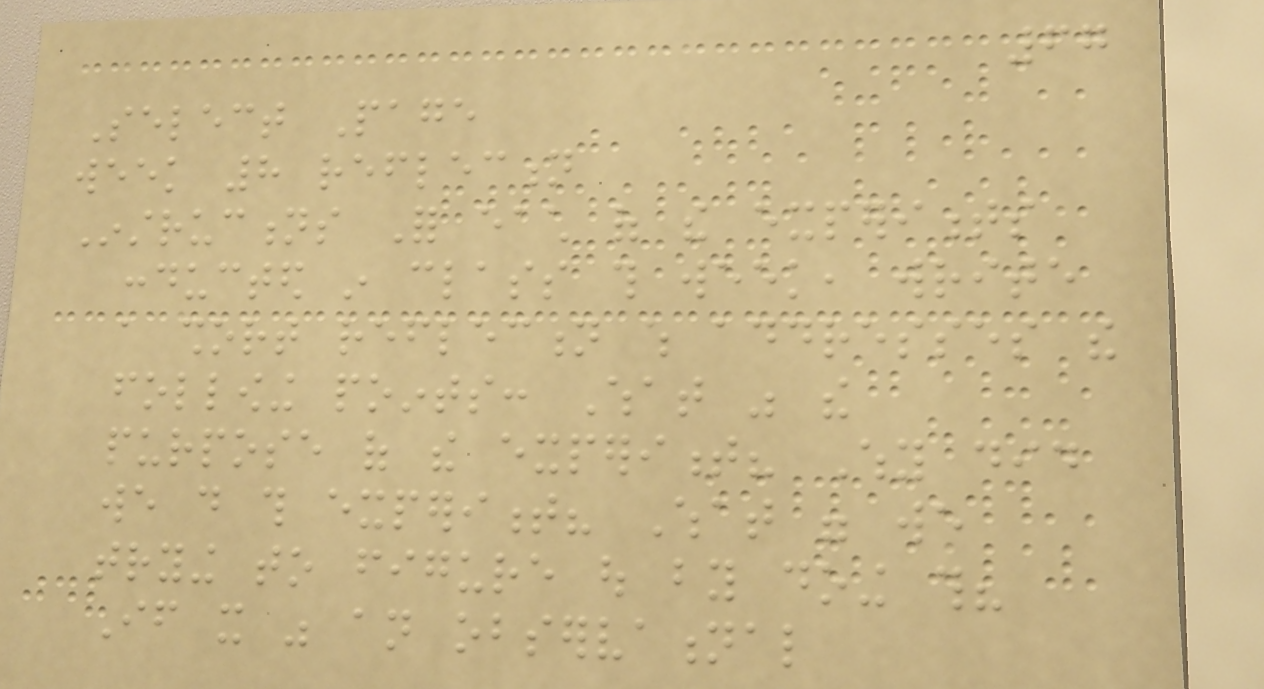67
Select Page
week 8 reflection
Instructions For each of the experiments
conducted in class this week, write
a short reflection which addresses the
following points: What was the
purpose of the experiment? Why did
we do this experiment? What were we
trying to figure out by doing this?
If it was an observational
